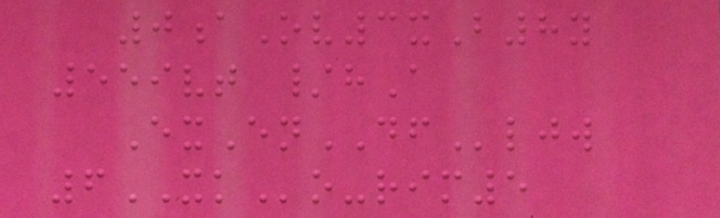0aOv3xB8y
559vt /hA
ExEnDFljw
6XKo-rim5
